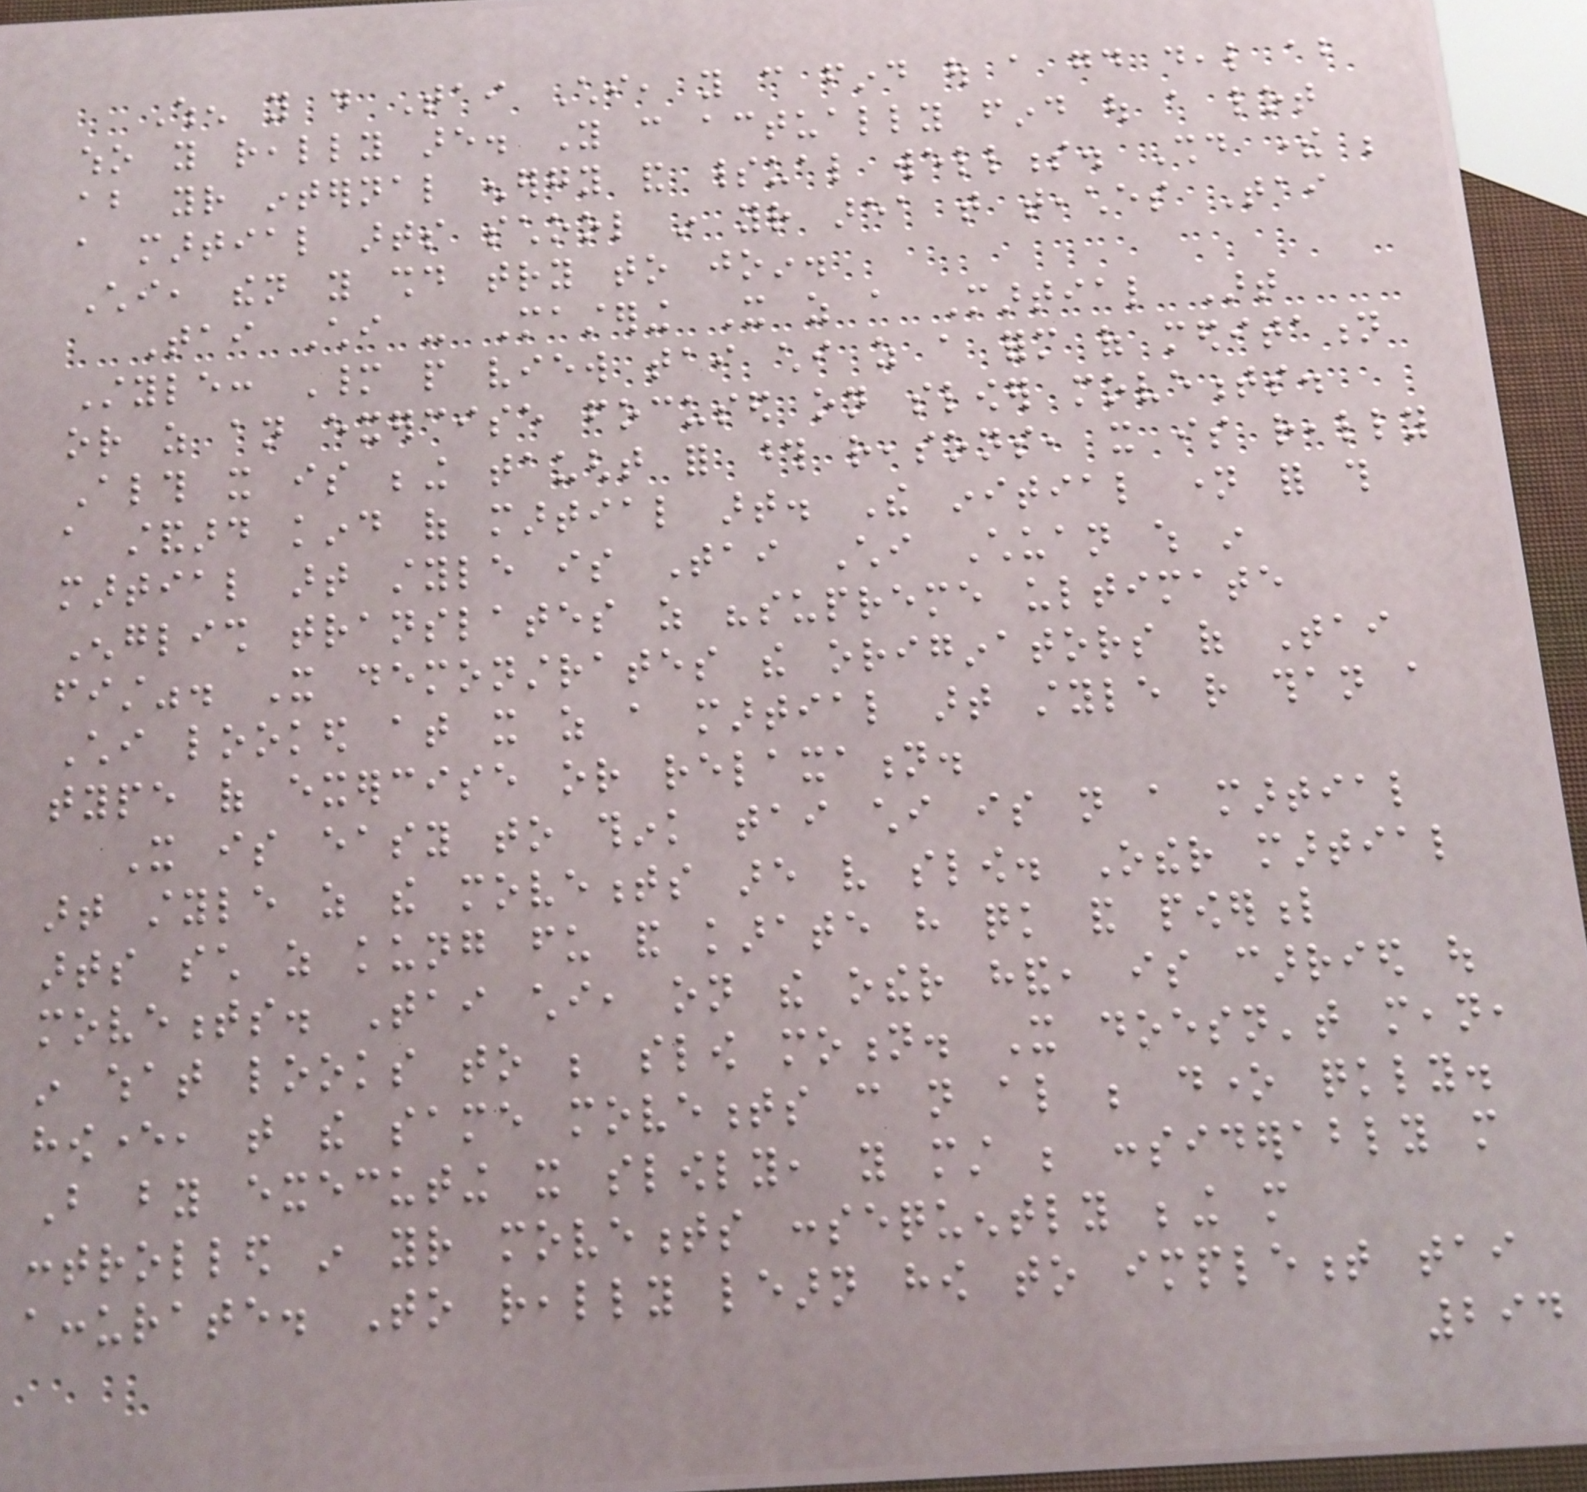When you do Tai Chi, you can find out a good deal about
who you really are. You can actually find out a lot
about your internal energy and spiritual wellness. Should there be
a martial arts school in your area that teaches Tai
Chi, then you should try to join.
Tai Chi - Mastering It as a Martial Art
Style: Many people view tai chi as a form of meditation
or as an exercise focused on slower movements.
Although it is being taught for those reasons, it is really
a standard kind of martial art. The initial name for this
martial art style is Tai Chi Chuan which in
English translates as "supreme ultimate
fist". It demonstrates the originators of Tai
Chi looked at it as a martial art style rather than a
type of exercise or relaxation.
It is easy to think tai chi is not a martial
art style as the movements are very slow. Other martial
arts such as kung fu and karate have quick and powerful
movements. Tai chi, on the other hand, is carried out
in what looks to be slow motion. It doesn't mean,
however, that the same movements can not also be done quickly.
But by executing it slowly, you must be considerably more
controlled in your movements consequently being more
accurate. To really learn how to implement tai
294
